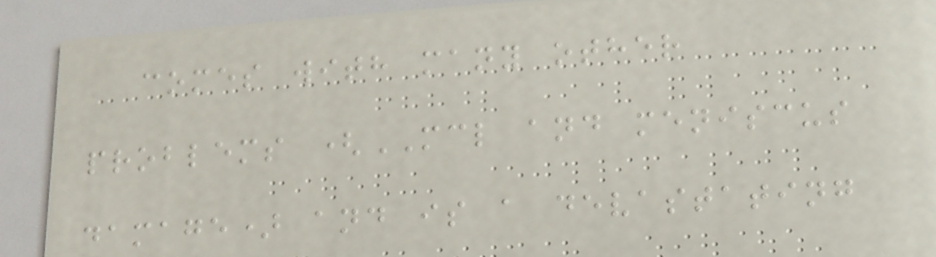comes with many other
problems (MCL and meniscus
damage) and is a devastating
